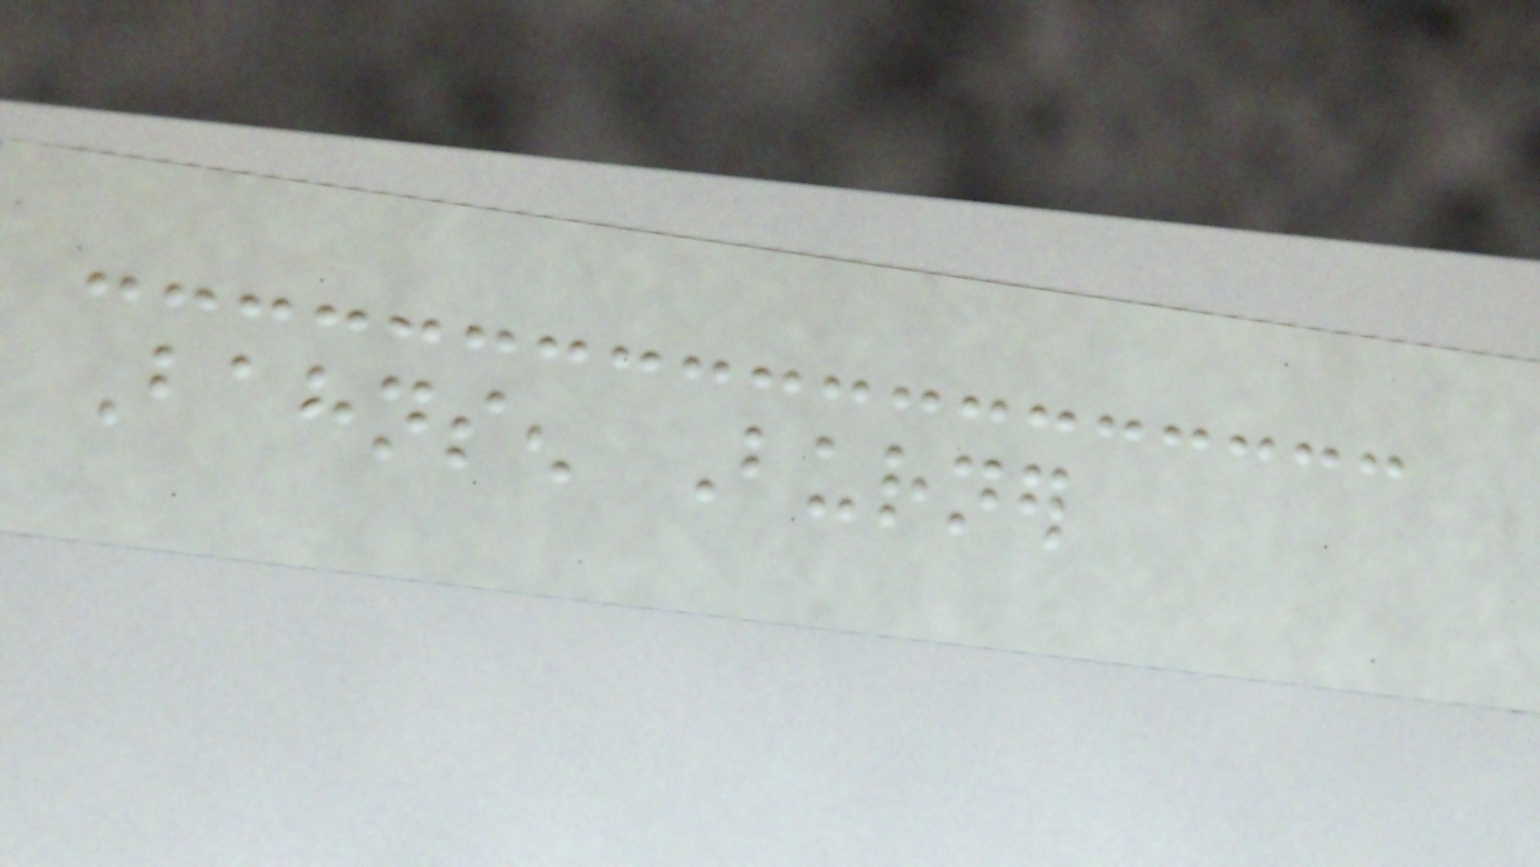Bahnsen Burner
